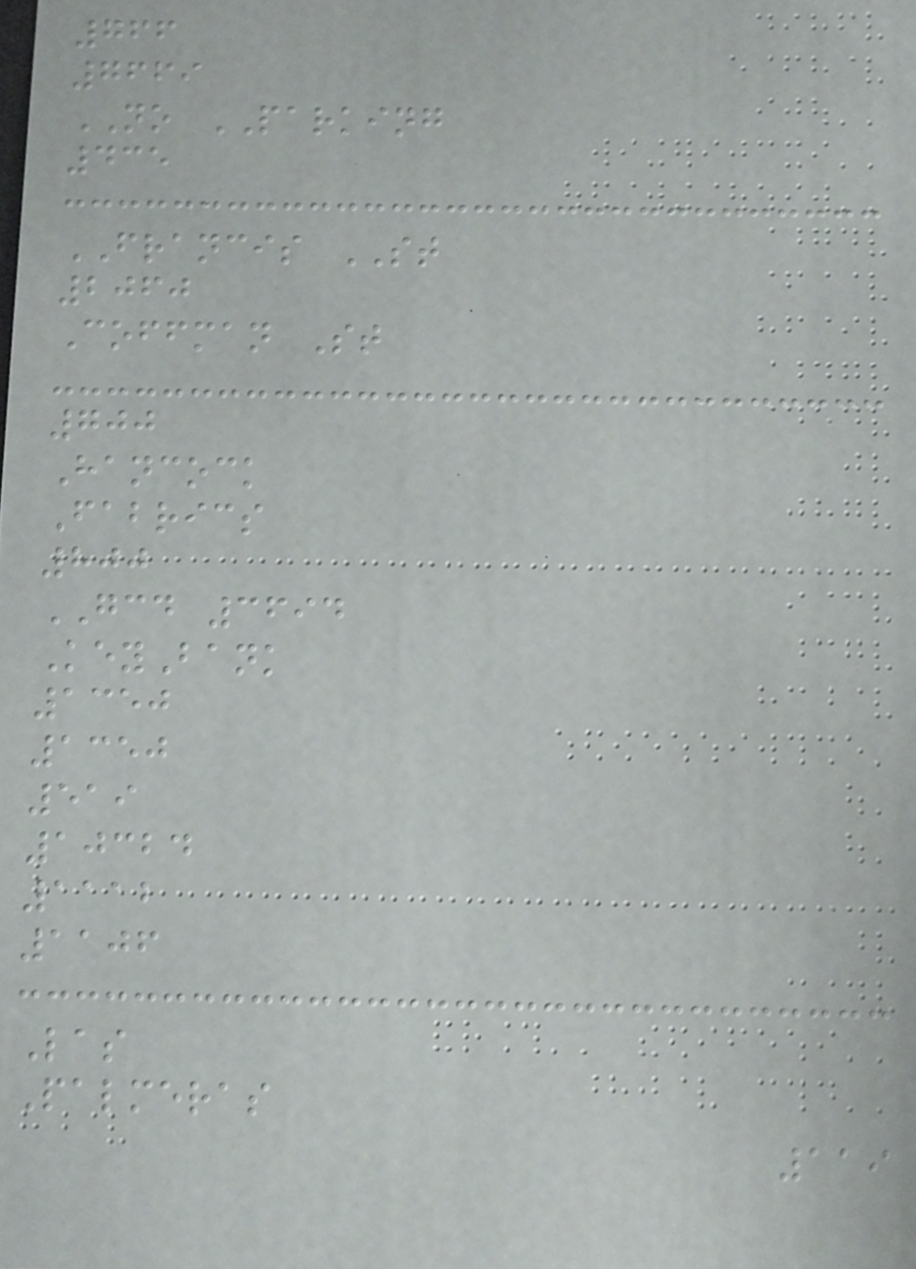766
7669
NO PARKING
435
FRANCIS ST
2060
Coffman St
700
Hancock
Fabrics
800
GCD 3694
KeyBank
1350
1350
519
10324
1112
1106
Las
Palmeras
119
